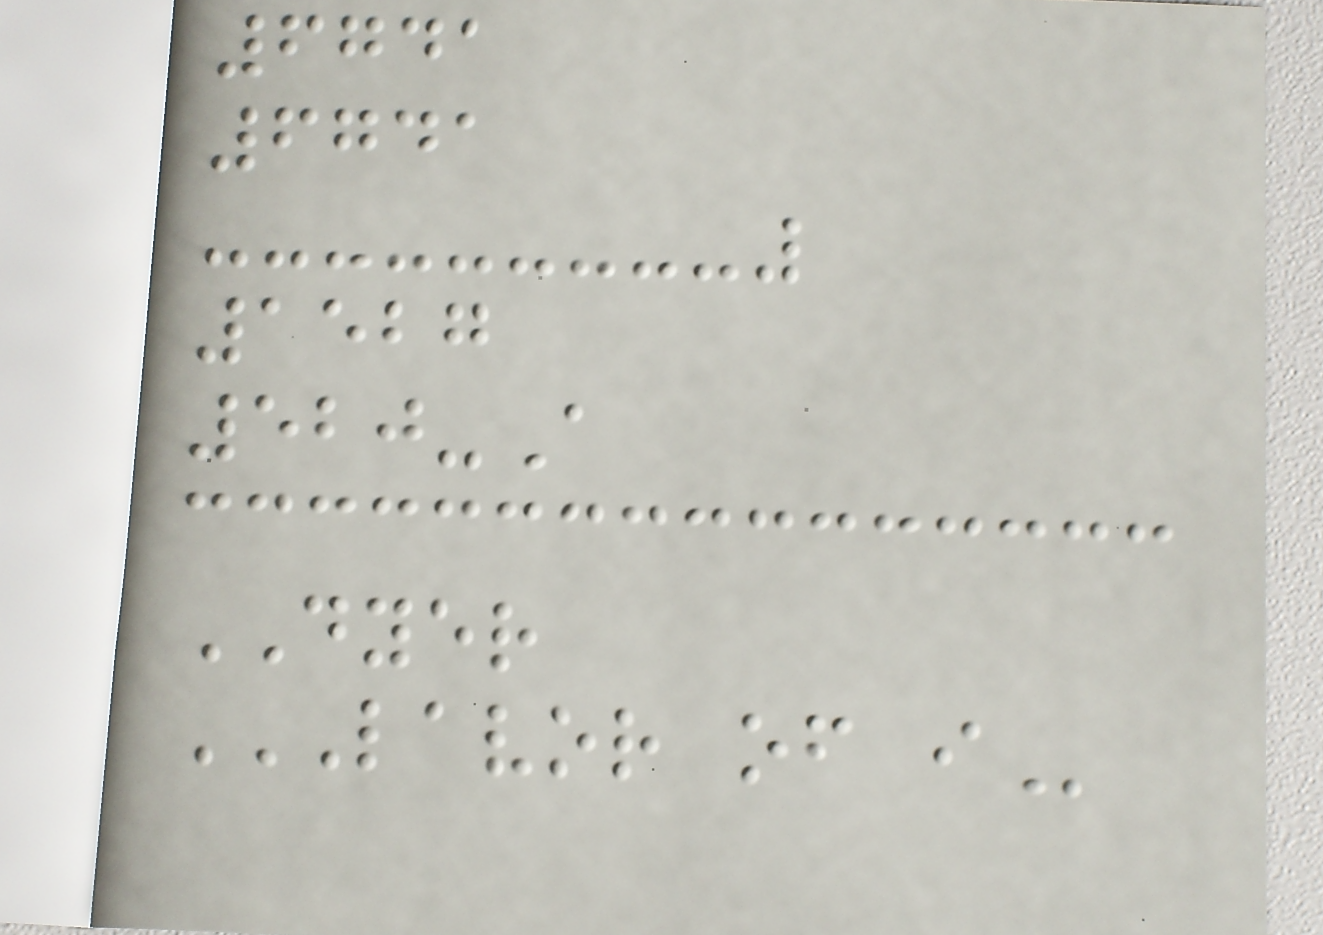6741
6741
1527
520-A
DYER
LAVOR OF I
